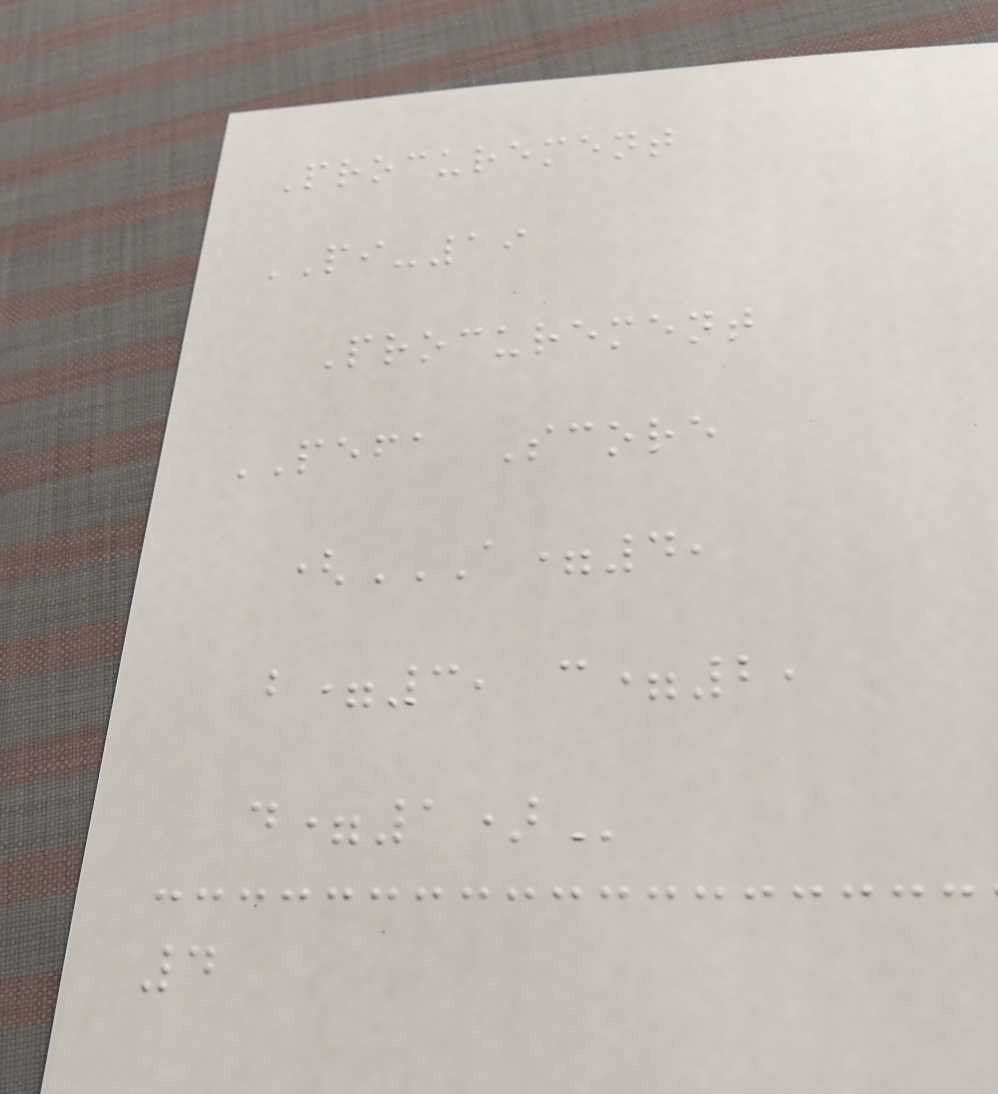Procurement
PI-19
Procurement
PEFA Score
(A=4,
B=3, C=2,
D=1)
4
